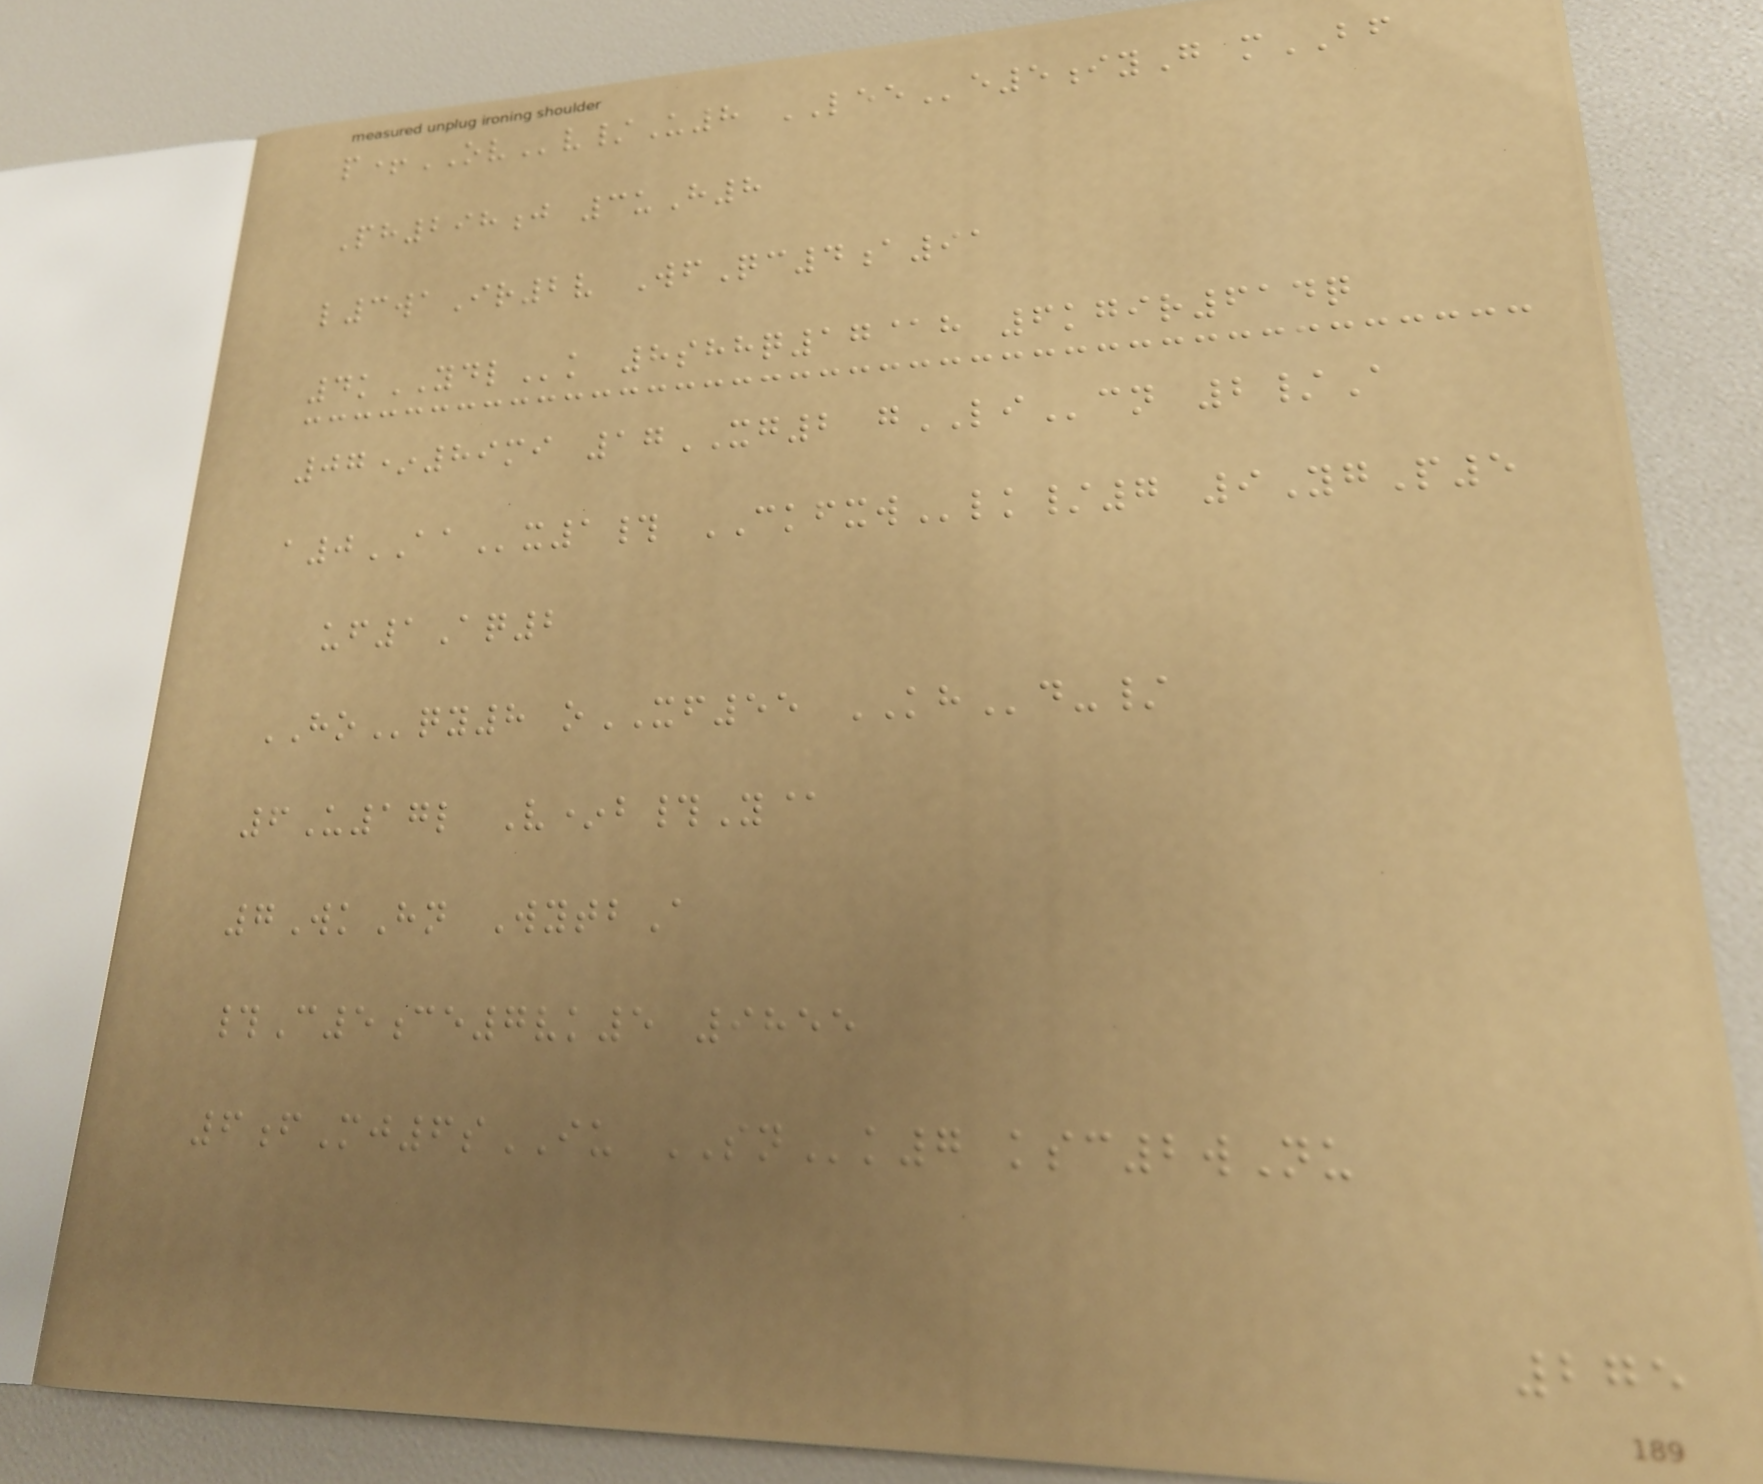p+OVv/U8 LEEe5iyG mBF
Ph298j 3uH8
l3waIr2v WfQc4a91
4kYDLk 8shhq17@h 6kgir614q
07*89mi 17XG2 gLIcn 2/A
a0AAx1# CKFXWlk/7 9YgP5
uf1Aq2
HOqy8 oXF55 KHd-/
6U17l V*b#Y@
7WkHn WytbA
#C5ce7vk5 9855
6fMj6sIU SNk7 ksc2wNu
275
